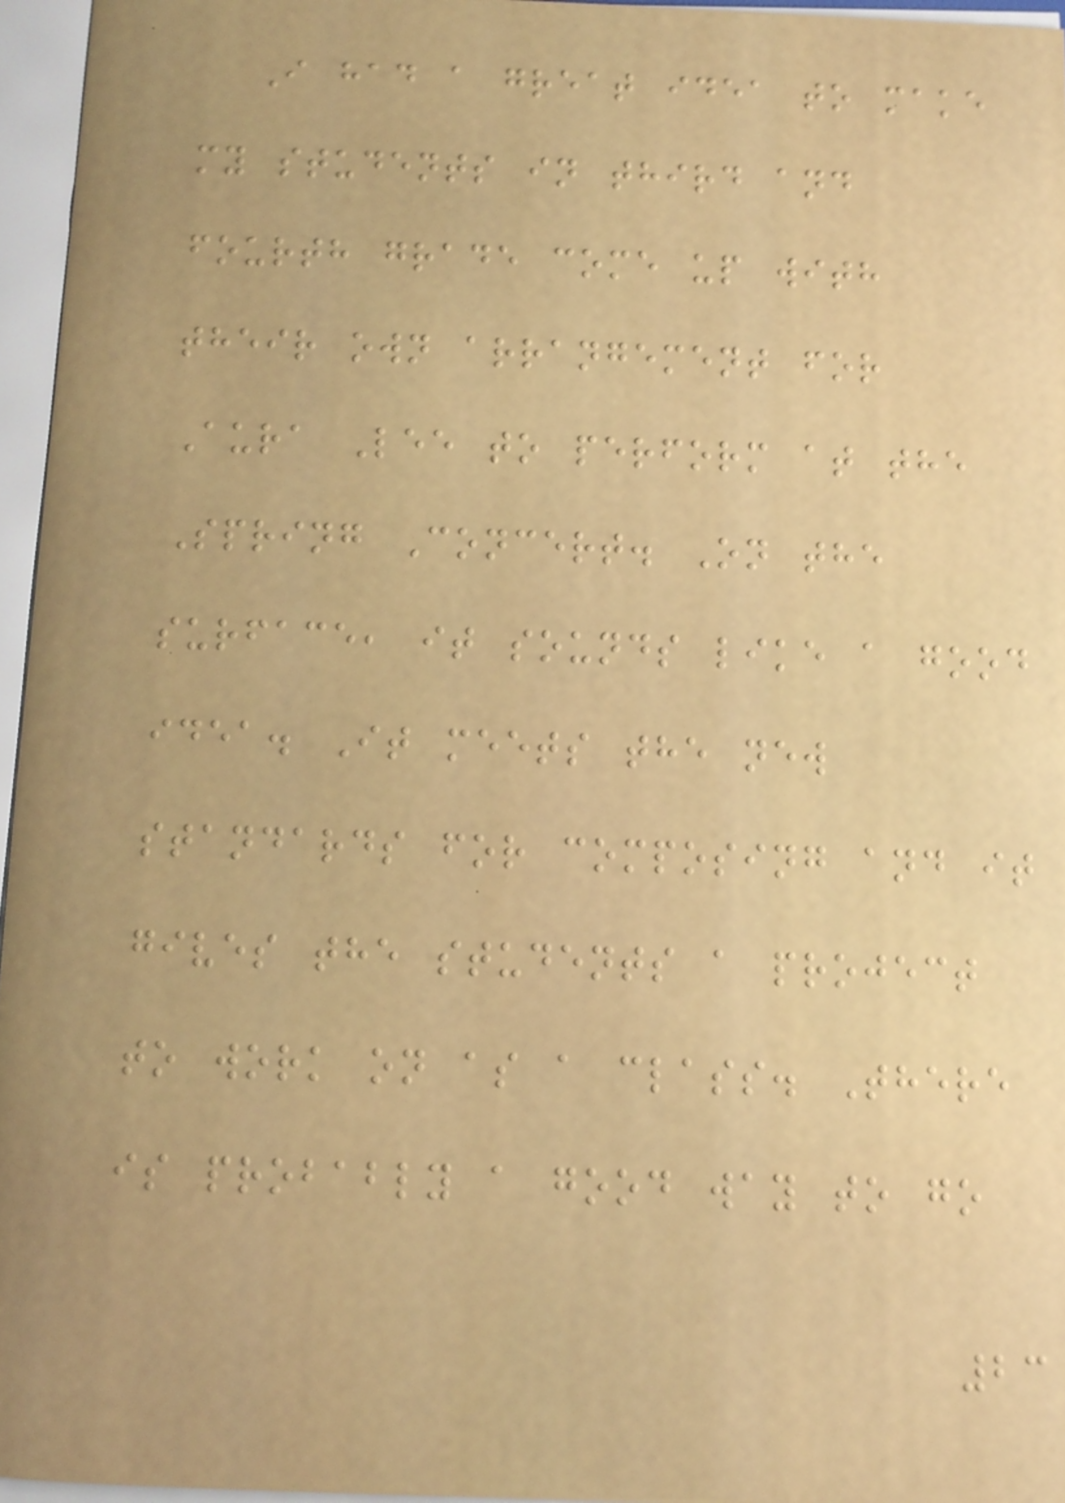I had a great idea to make
my students in third and
fourth grade come up with
their own arrangement for
Aura Lee to perform at the
Spring Concert. On the
surface, it sounds like a good
idea. It meets the new
standards for composing and it
gives the students a project
to work on as a class. There
is probably a good way to go
23
